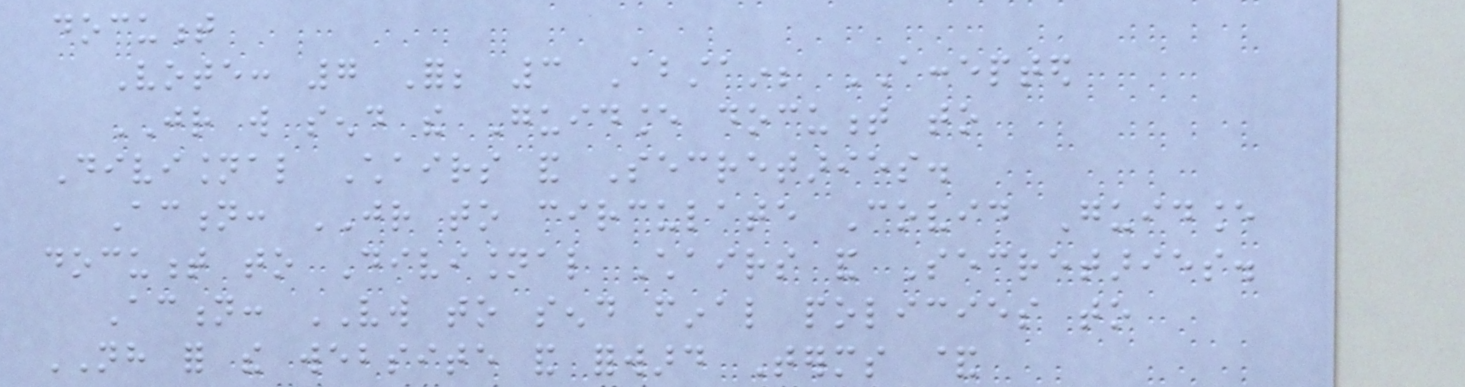document
Vote: 7 For; 3 Abstain; ACCEPTED
JR will send the Guidance document to
Divisional Chairs and Secretaries.
Action: JR to circulate Covid Guidance
document to Divisional Chairs and Secretaries.
Action: VW to send final policies to
NH for the website and forward Terms &
